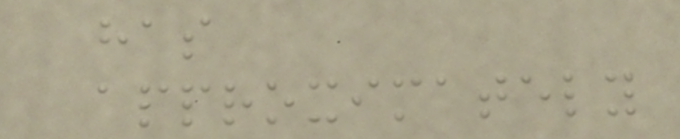has
approximately
